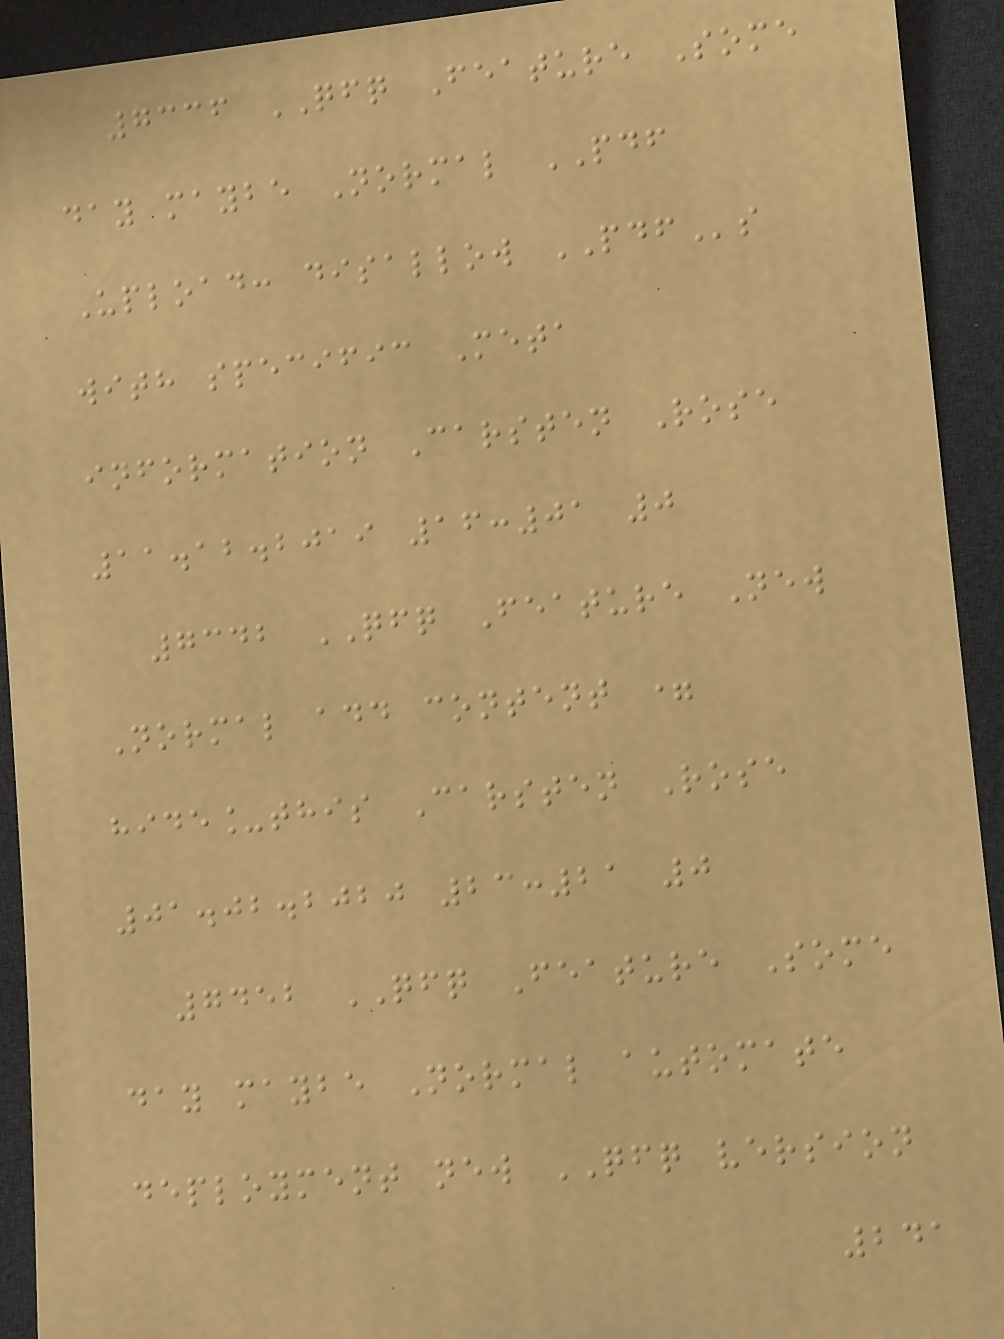7336 QFQ Feature Some
day maybe Normal PDF
Upload: disallow PDFs
with specific Meta
information Carsten Rose
11.12.2019 16:01 0
7342 QFQ Feature New
Normal add content =
hide_this Carsten Rose
01.02.2020 23:21 0
7452 QFQ Feature Some
day maybe Normal automate
deployment new QFQ version
241
